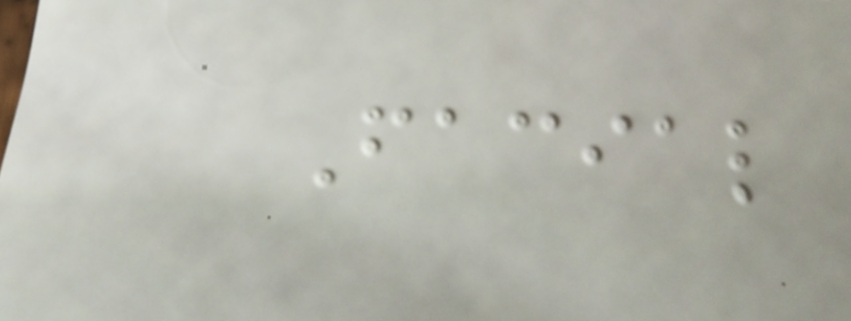Facial
